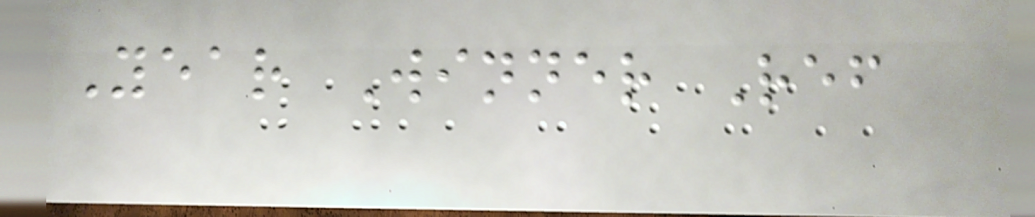Year Winner Ref
